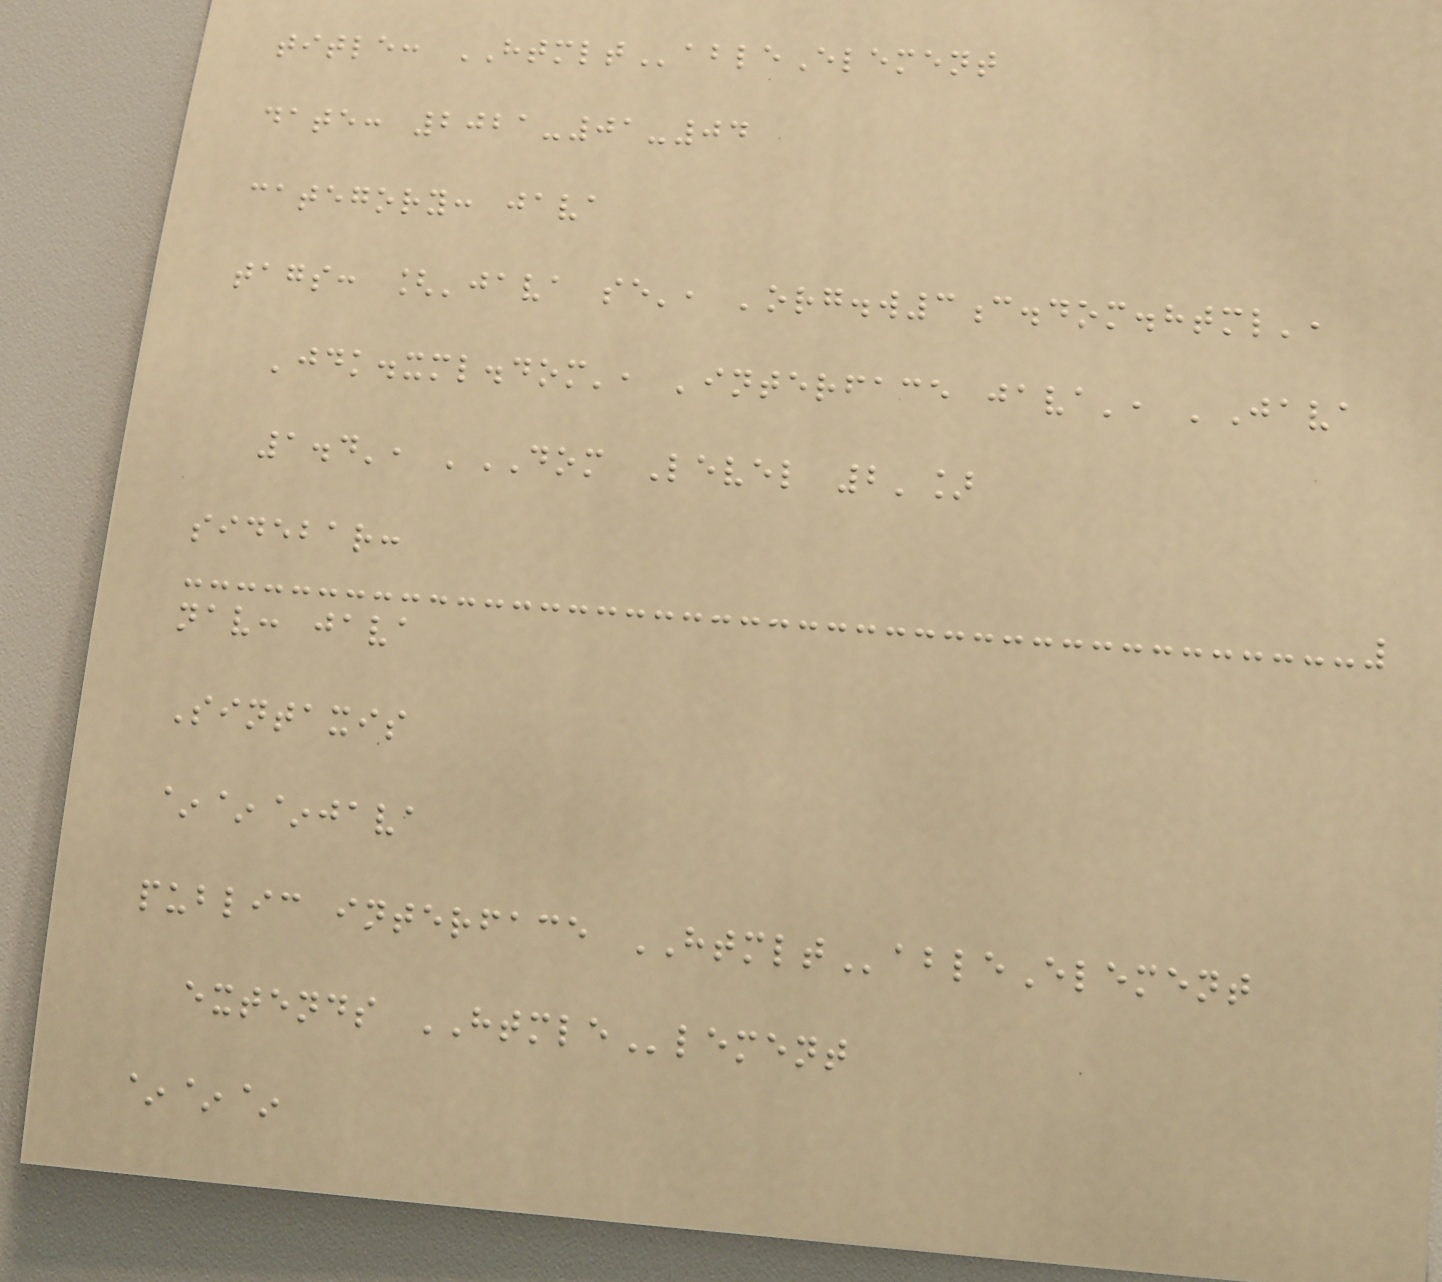title: HTMLTableElement
date: 2021-01-04
category: java
tags: ['java se', 'org.w3c.dom.html',
'jdk.xml.dom', 'interface java', 'Java
1.4', 'DOM Level 2']
sidebar:
nav: java
Sintaxis
~~~java
public interface HTMLTableElement
extends HTMLElement
~~~
